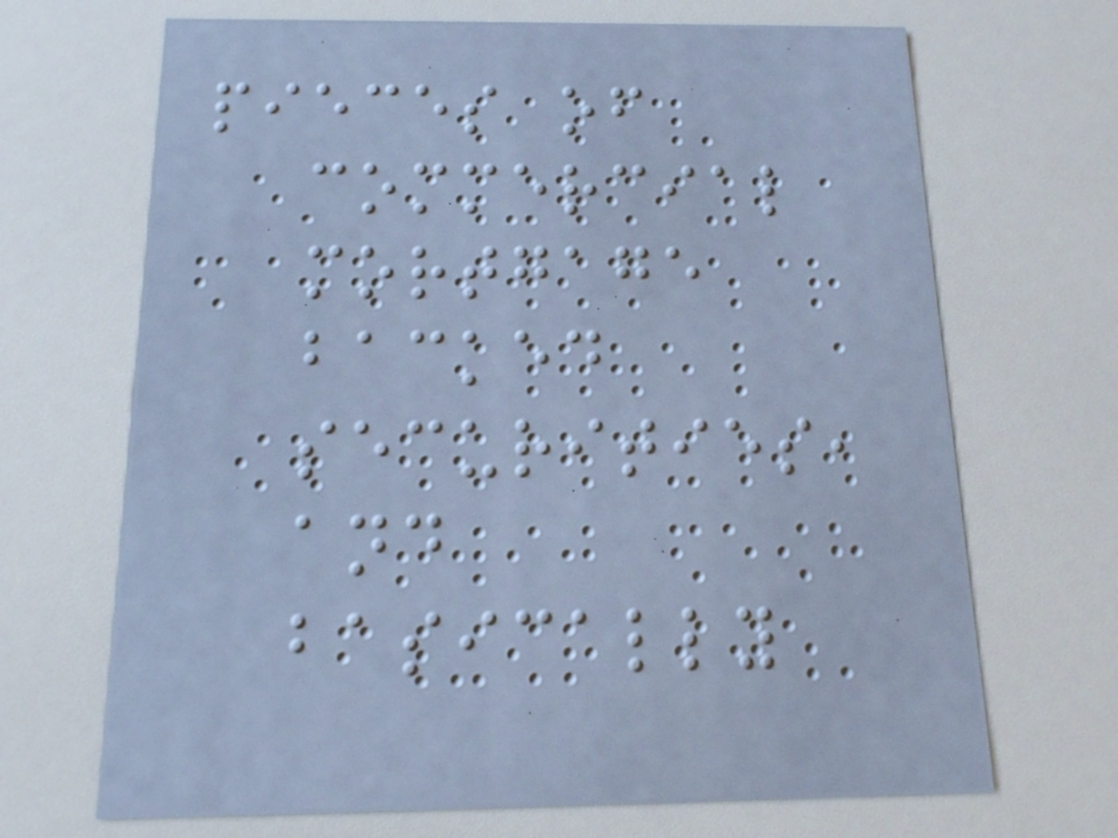pieces of
commercial
mortgage
backed
securities,
and
basically
